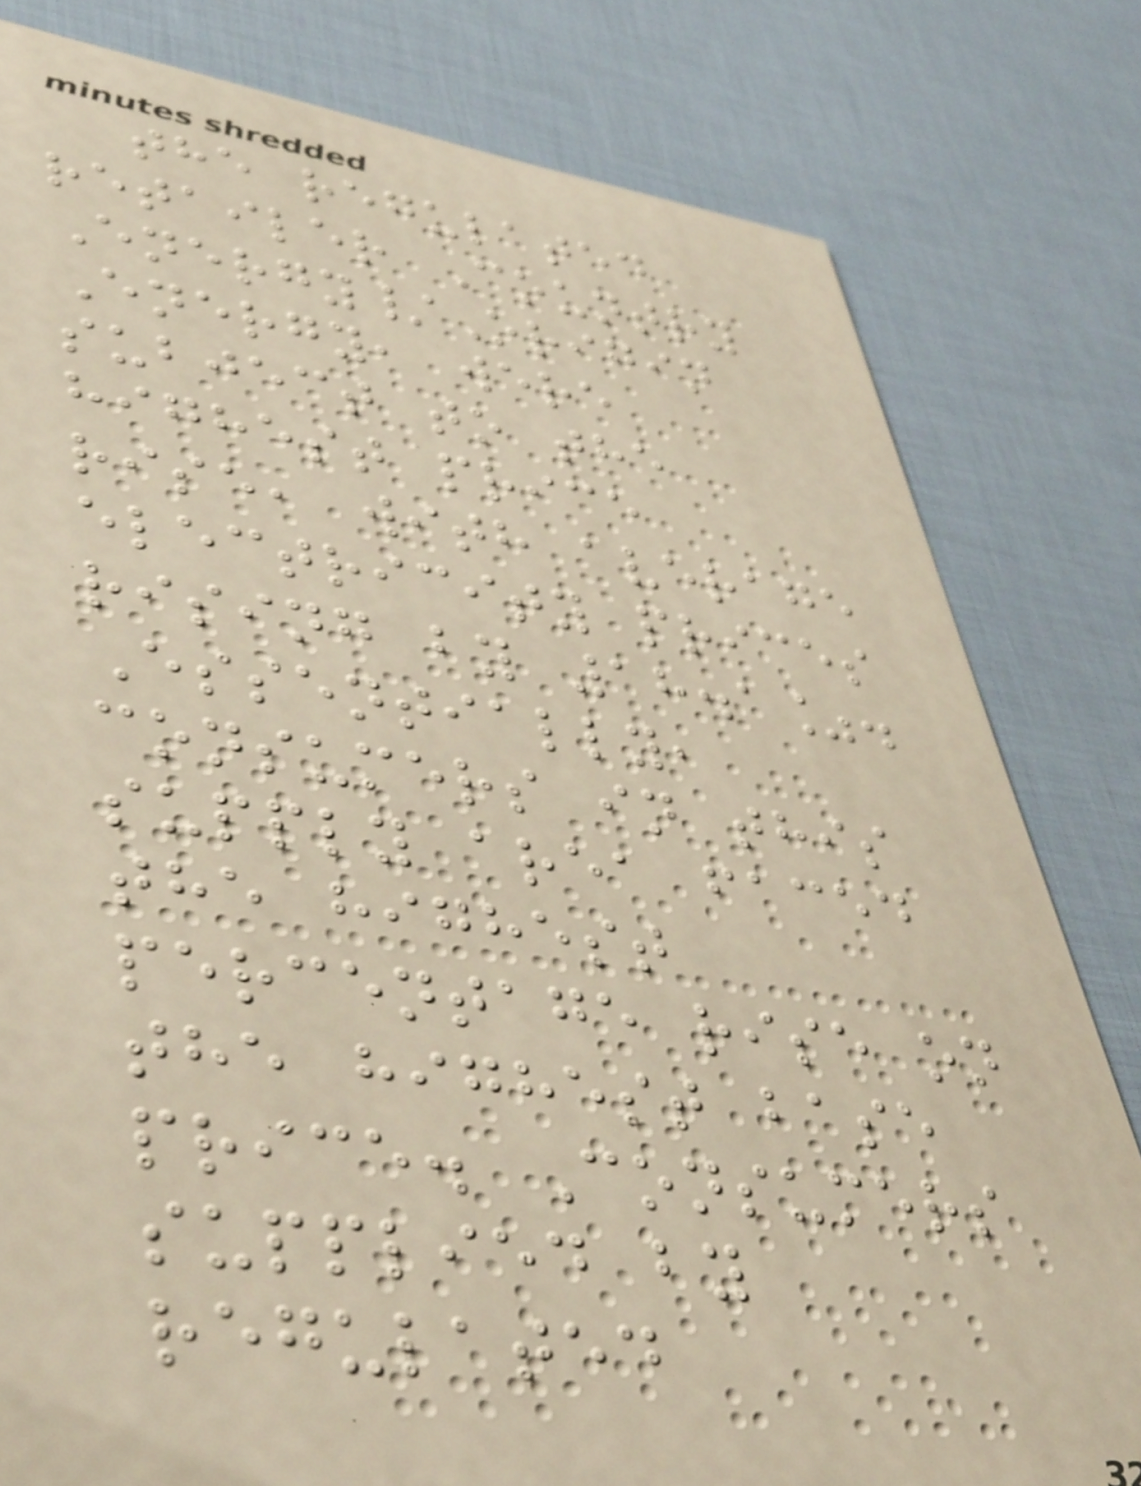the regulated
retailer Country
Energy/Origin
Energy, were
subject to the
highest price
rise, with average
electricity prices
rising by 18.1%.
Essentially,
consumers in this
supply area faced
the highest
percentage rise on
the highest base
price. Consumers
supplied by
regulated
